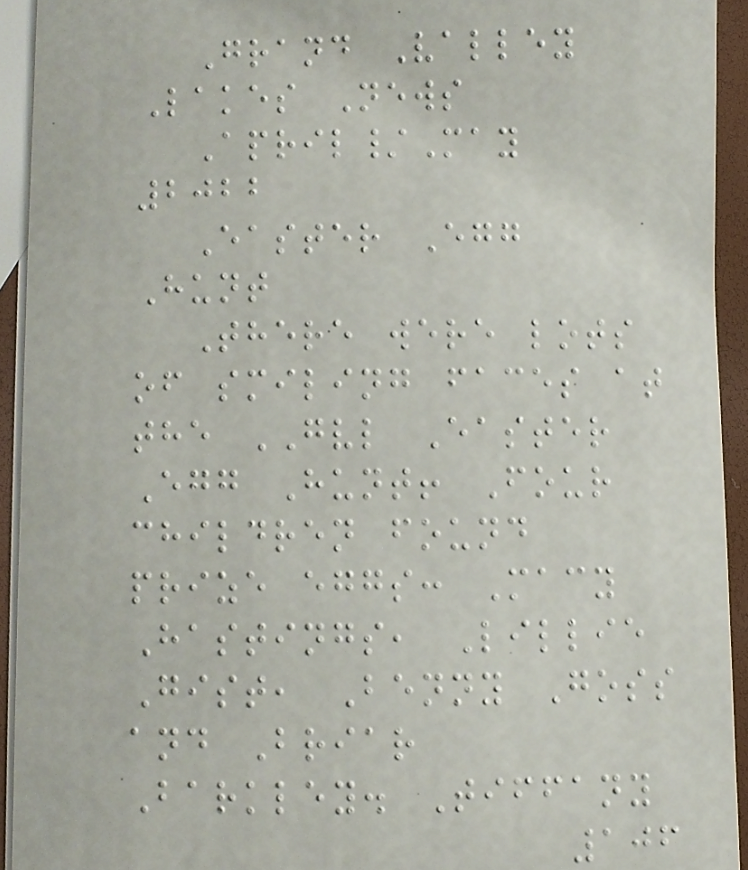Grand Valley
Lakes News
April/May
2022
Easter Egg
Hunt
There were lots
of smiling faces at
the GVL Easter
Egg Hunt! Four
children found
prize eggs: Macy
Hastings, Lillie
Gist, Benny Goss
and Briar
Barkley. Tiffany
106
